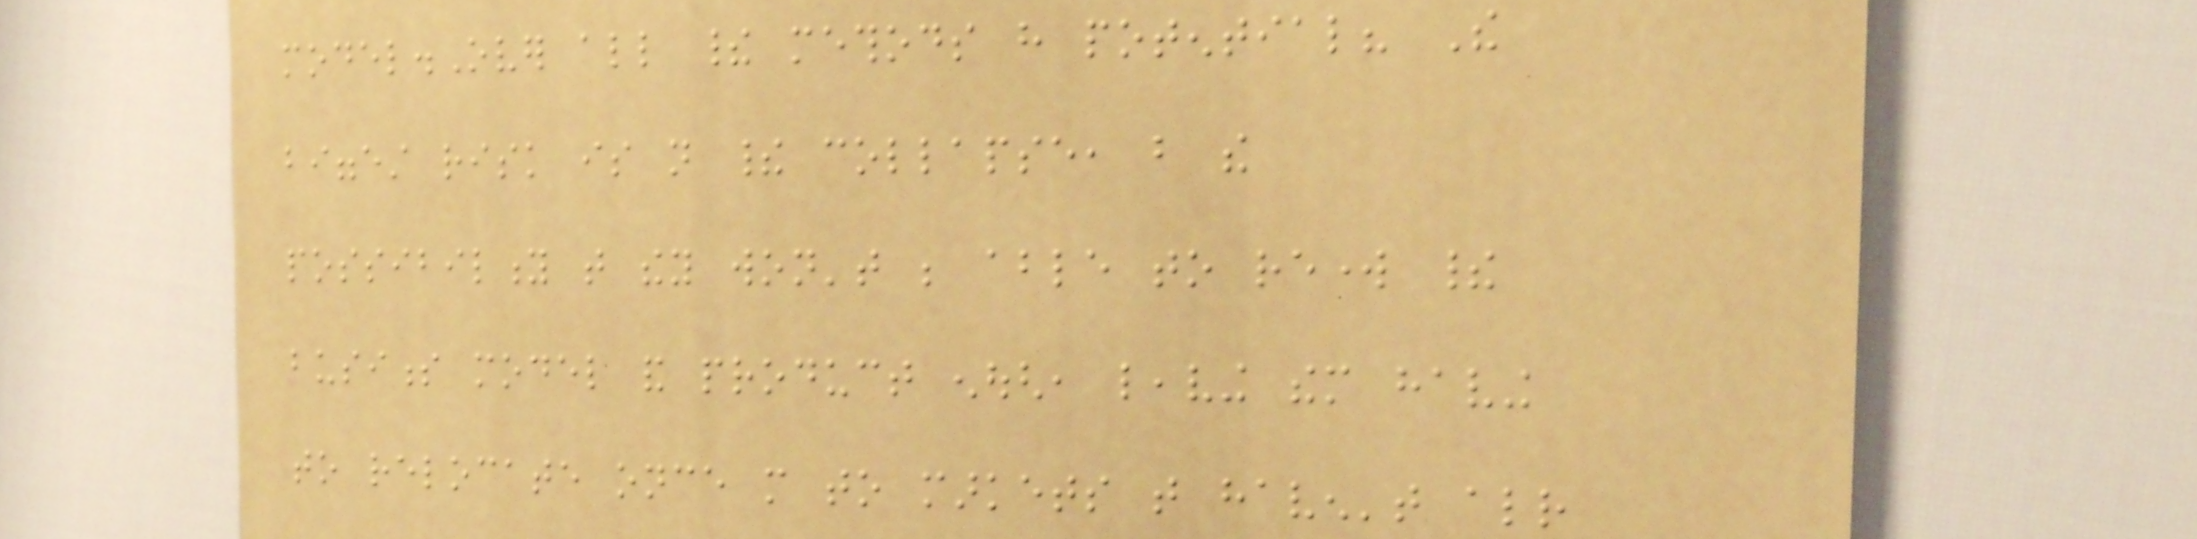model.Over all their methods have potential? The
biggest risk is not their collapse, but the
possibility that they won't be able to rework their
business model and product enough, leaving them having
to relocate once more to markets that haven't already
